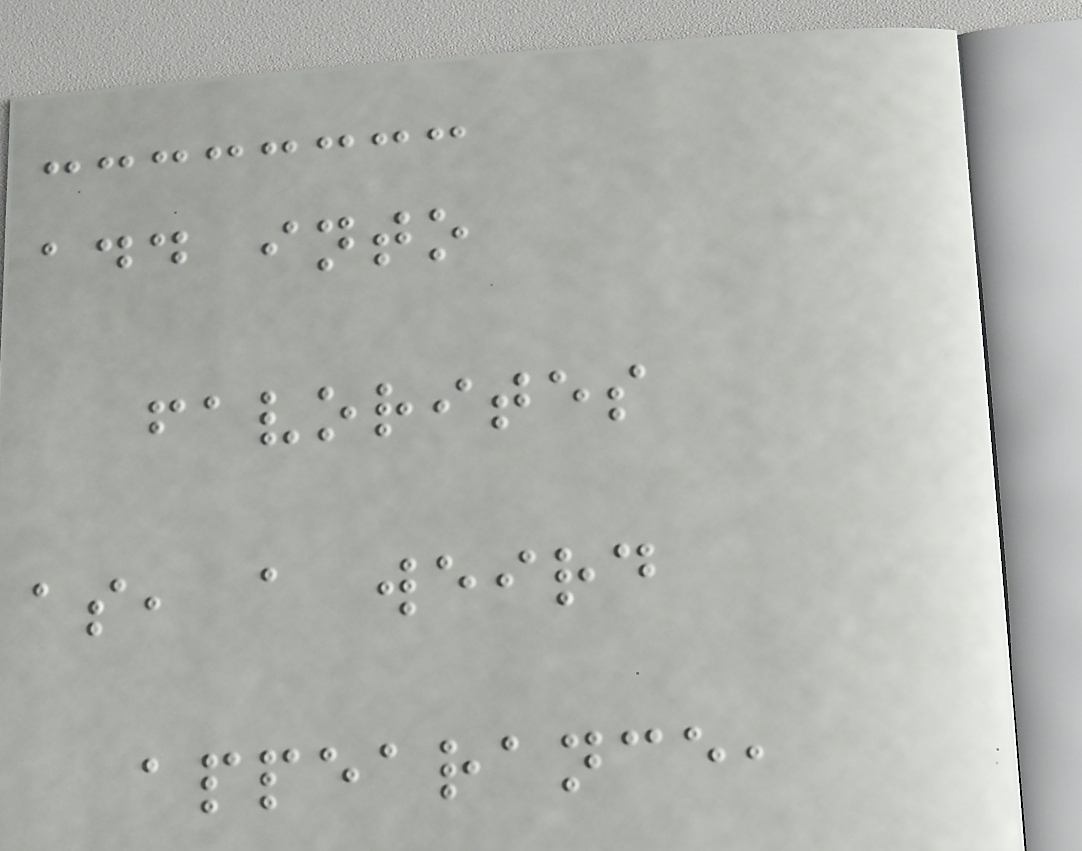add into
favorites
as, a weird
appearance,
